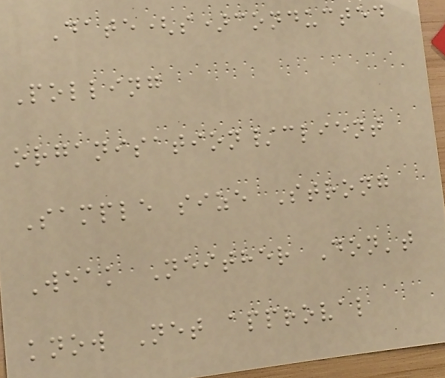Date(s)conducted
Polling
organisation/client
Sample size Strong
Weak Neither Don't
know Net approval
